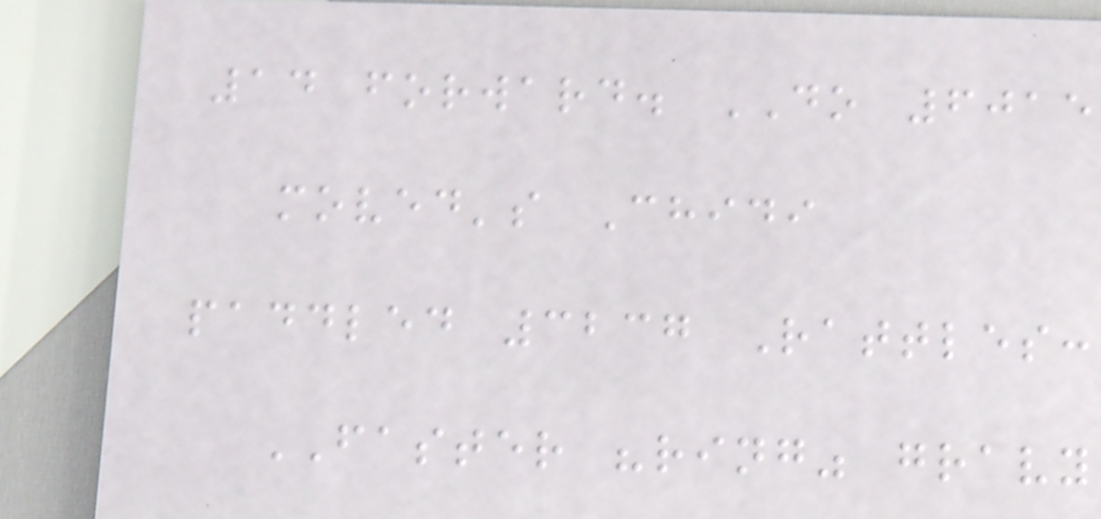14 forward. DO 6015
moved's Chidi
paddled 3237 Rattles:
FASTER "ring" gravy
